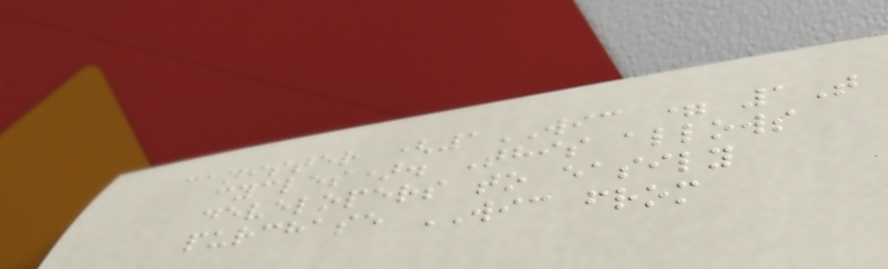canister (1WIC = 1T
cycles). This allows
developers to easily
purchase WIC from
